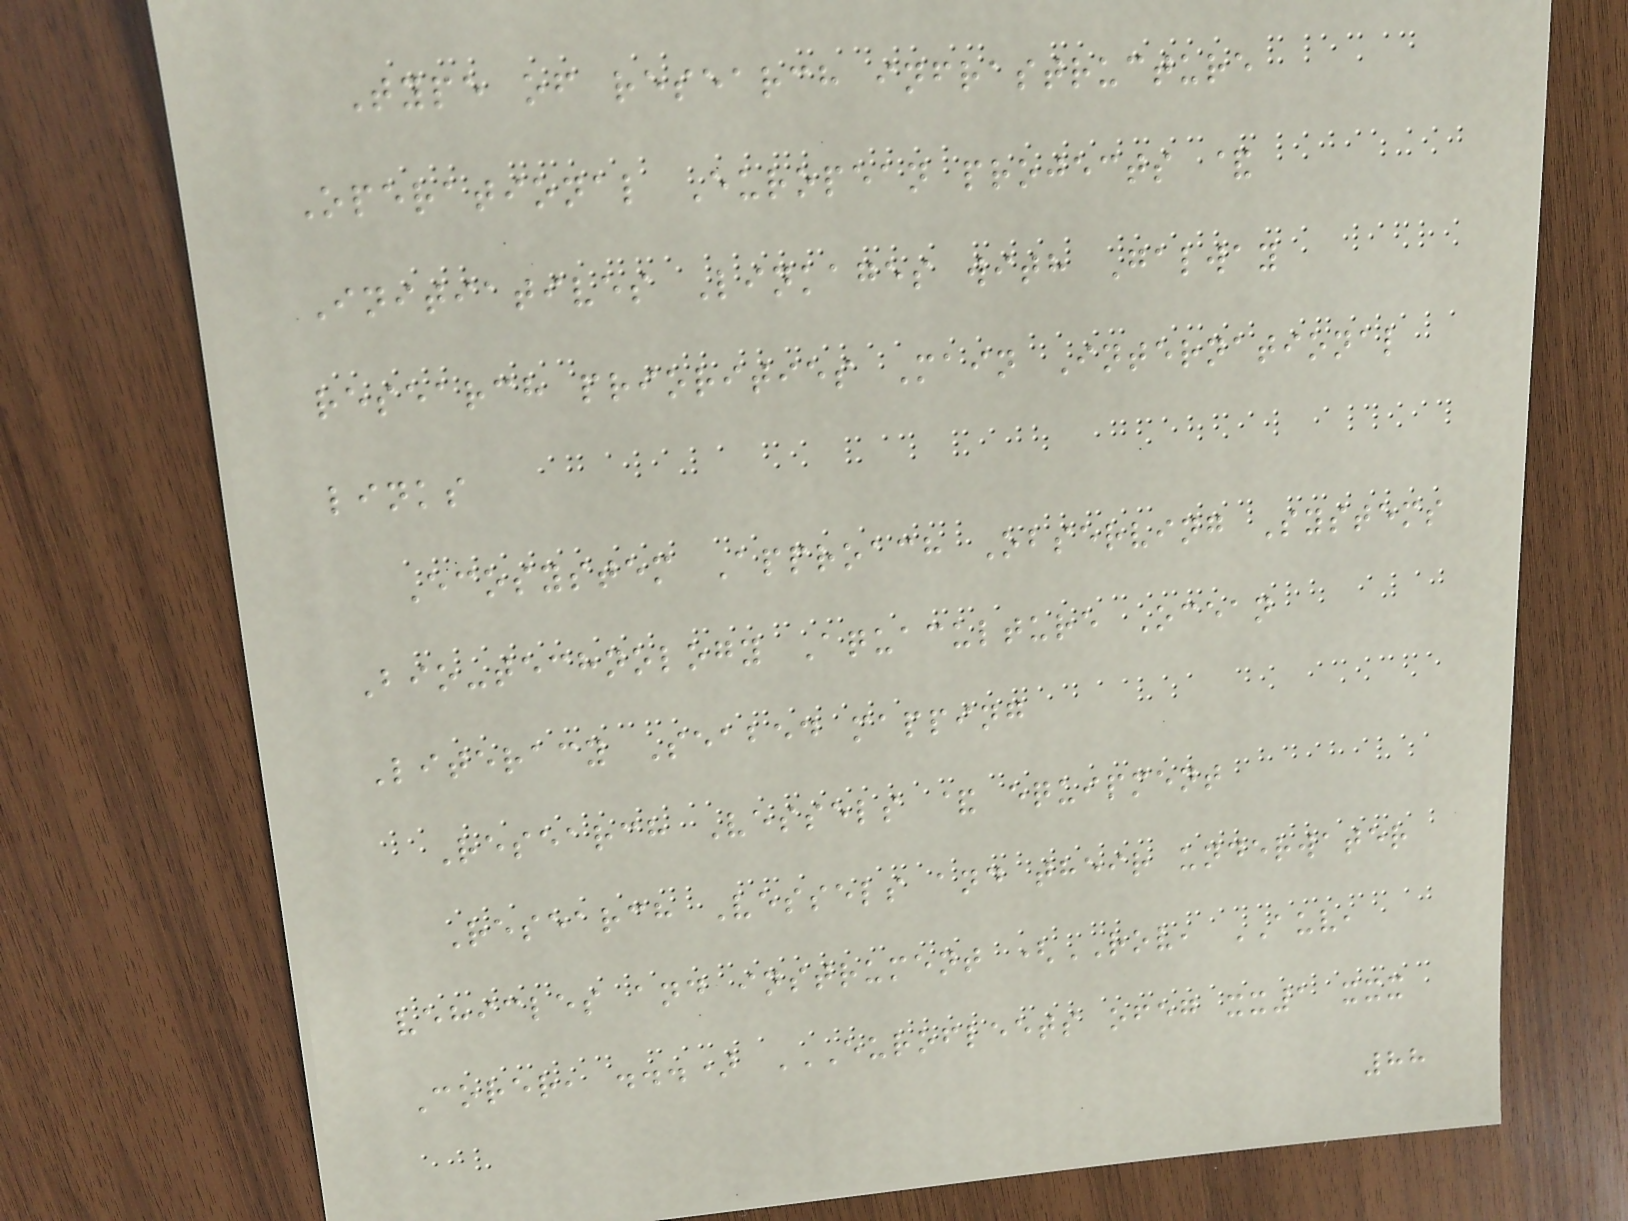Type of research infrastructure
Operational European projects &
Initiatives Linkages with Galway
research priorities Main International
links
Ecosystem Approach Observing Systems
Bio-technology Aquaculture Ocean
Literacy Seabed mapping
Research Vessels & equipment
Research Vessels and their underwater
vehicles and instrument (ROV, AUV,
Corer, ...) EUROFLEETS OFEG XX1 XXX
88
